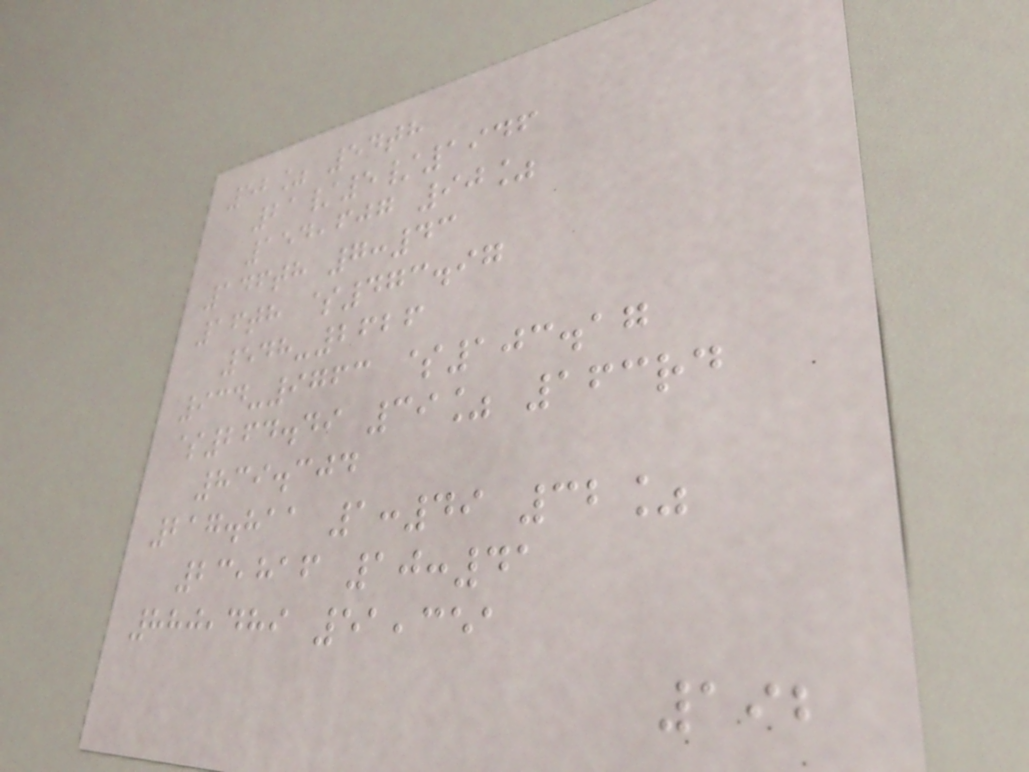52% 54th
21/5/1946
154,607 90%
146th 7:43
16th $473.97
548-2626
934-9763 $103.17
$264.49 39% 163rd
839.304
217.811 1:49 32%
23,816 10:41
880,489 51,351
192
